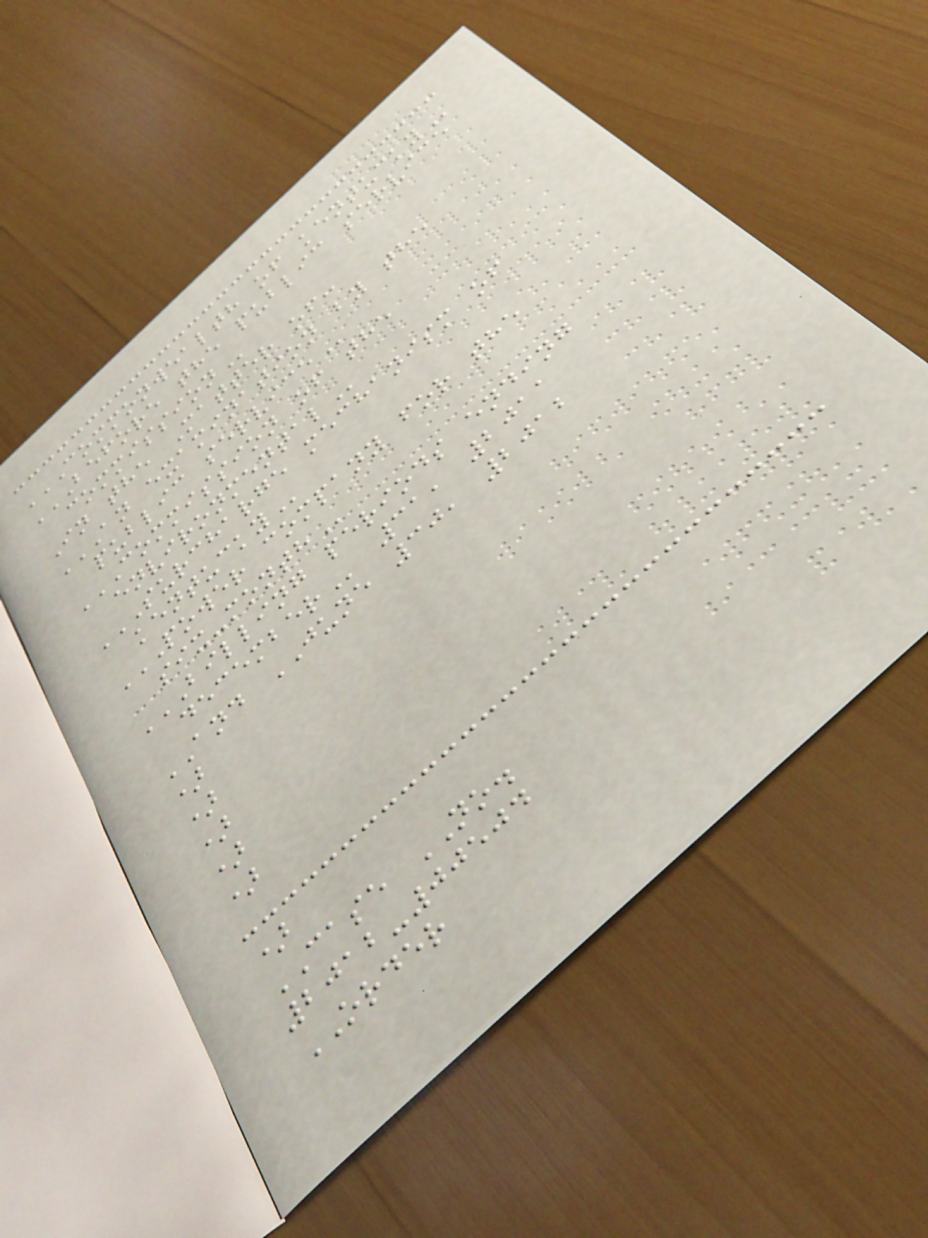COMMONWEALTH OF KENTUCKY
BEFORE THE PUBLIC SERVICE
COMMISSION
In the Matter of:
AN EXAMINATION BY THE
PUBLIC SERVICE
COMMISSION OF THE
ENVIRONMENTAL
SURCHARGE MECHANISM OF
KENTUCKY
POWER COMPANY FOR THE
SIX-MONTH
BILLING PERIODS ENDING
DECEMBER 31, 2011
AND JUNE 30, 2012
)
)
)
)
)
)
CASE NO.
2012-00504
ORDER
